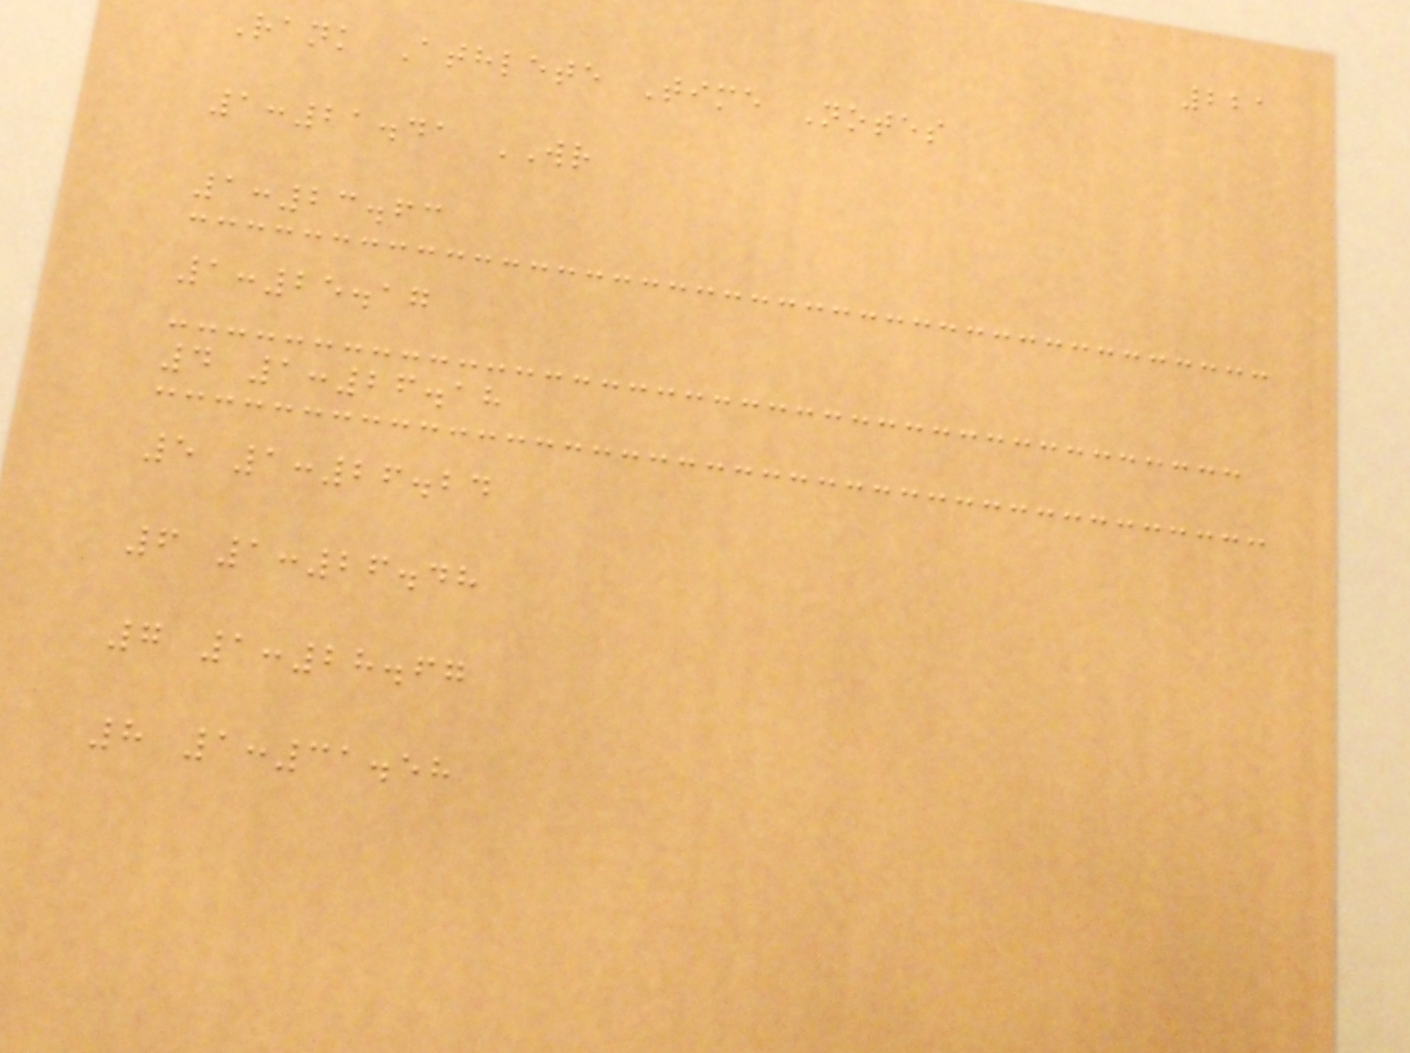221
Rank Athlete Time Notes
1:21.41 WR
1:23.63
1:25.17
4 1:26.18
5 1:26.24
6 1:26.48
7 1:28.67
8 1:31.58
